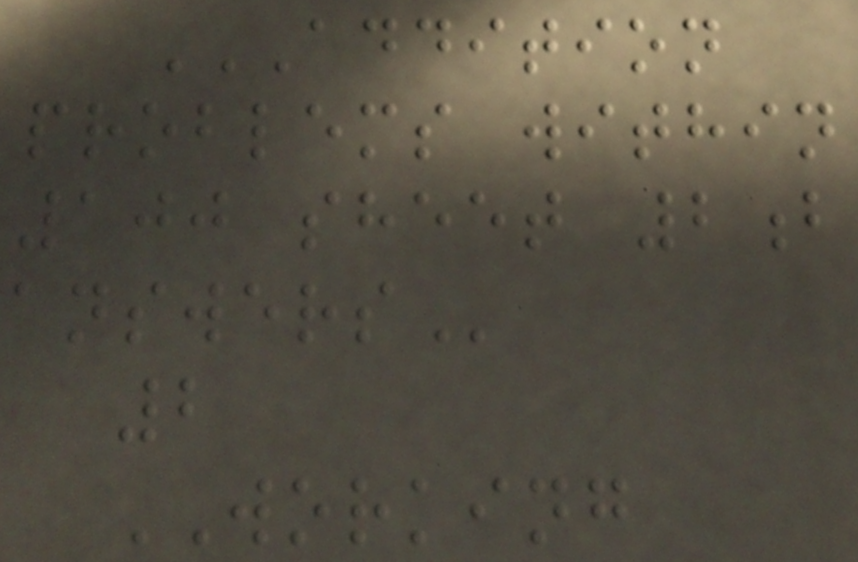ADDITION
PROBLEMS WITHIN
100 SHEET 2B
ANSWERS
2
WORKING
